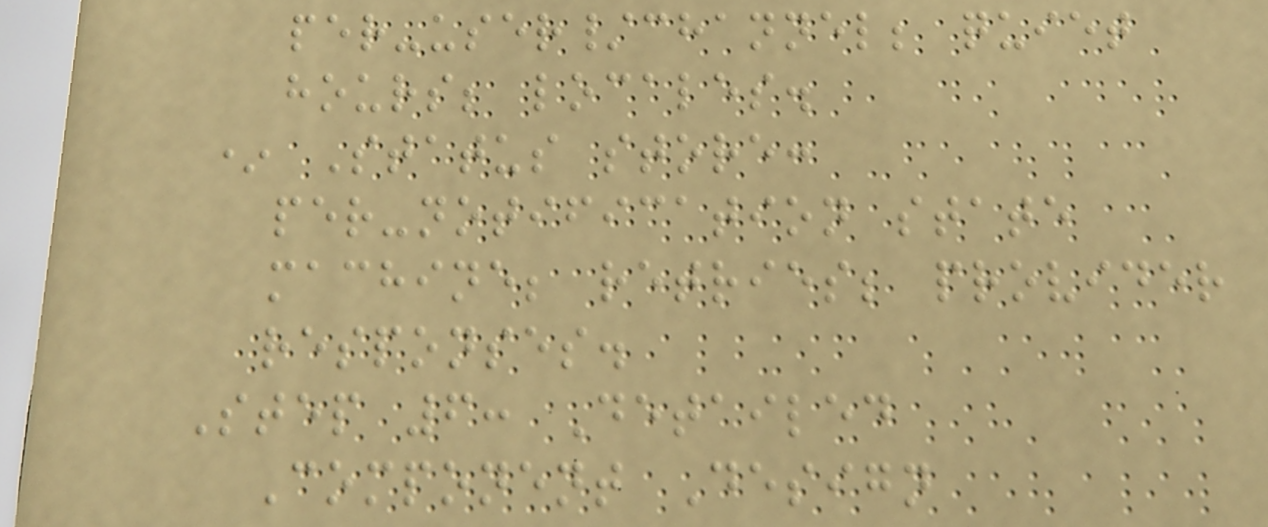per-user/channel; quiet
hours; locales.
* Status store:
per-notification state
machine; retries; provider
responses.
Step 6: Detailed
Component Design
